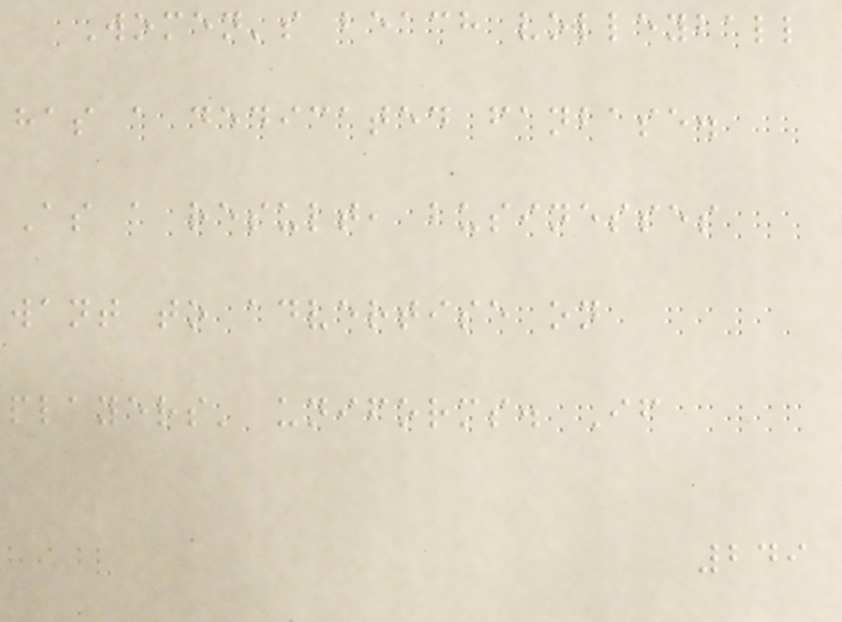Women's beach volleyball
has a dedicated fanbase.
As a result, businesses
want to advertise on
players' uniforms. If
249
